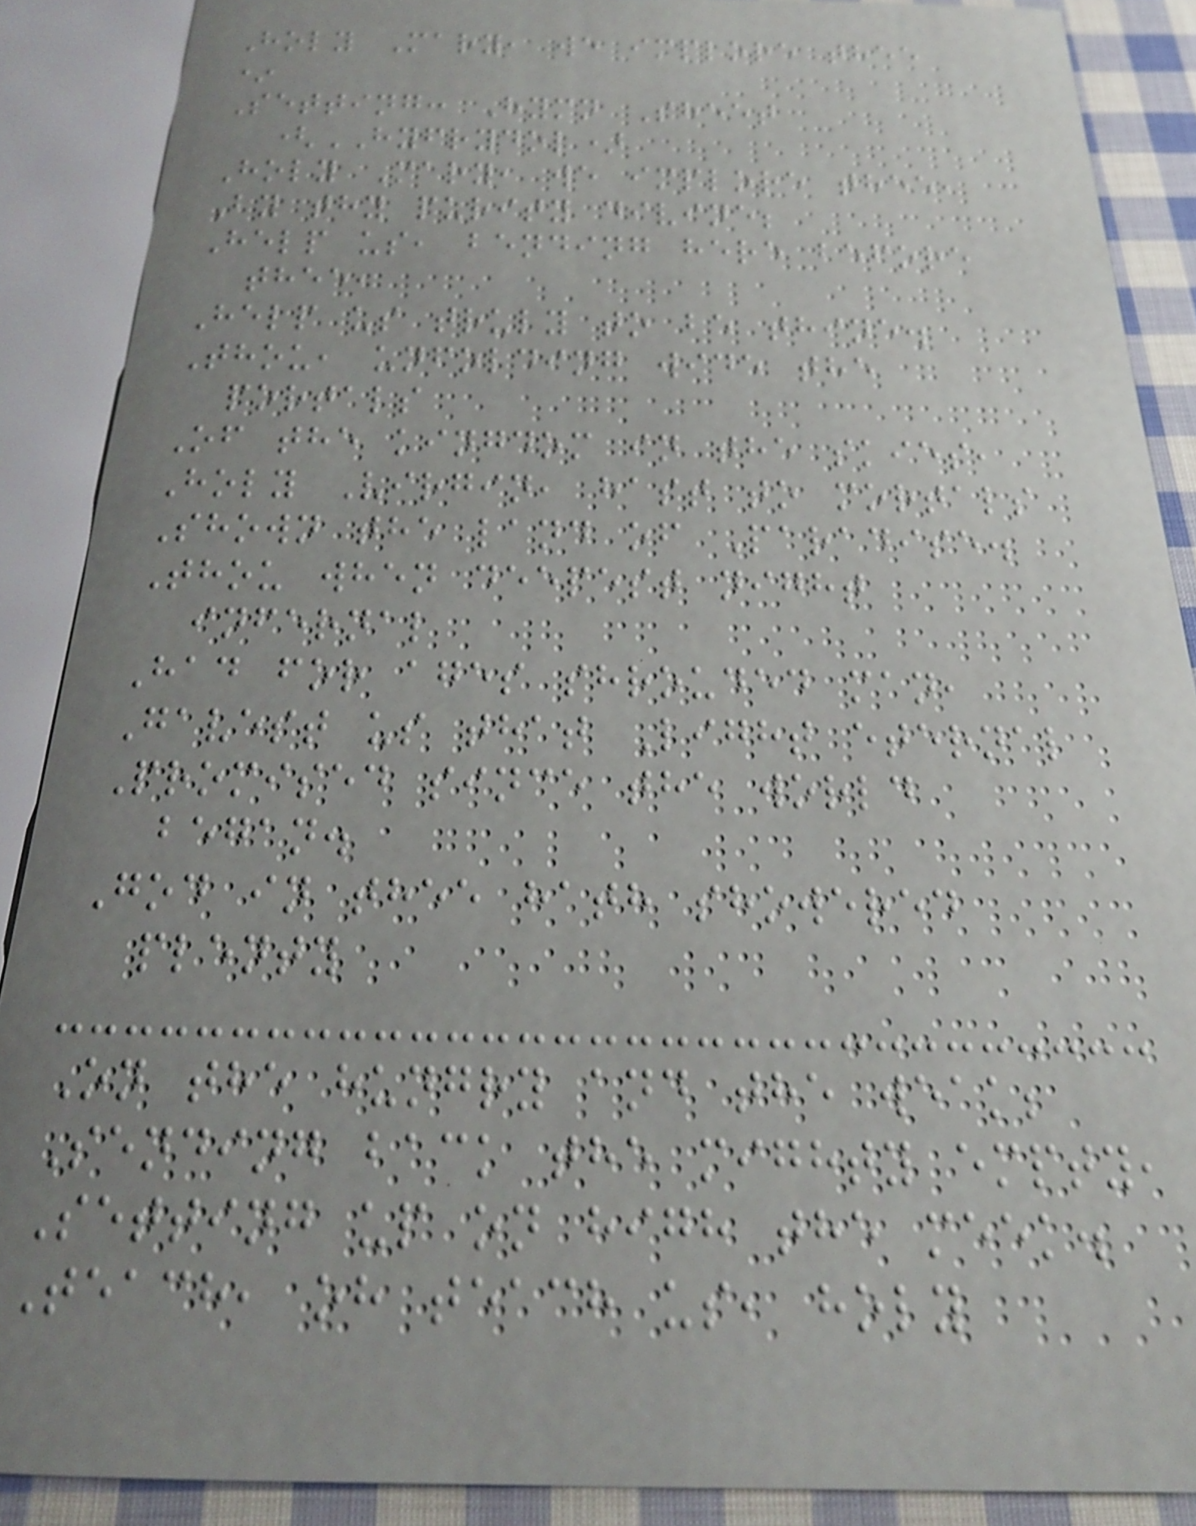Holy Mary, we implore thee
*
Setting: Hymn Sheet
(HYFRYDOL)
Holy Mary, we implore thee,
By thy purity divine;
Help us, bending here before
thee,
Help us truly to be thine.
Thou, unfolding wide the
portals
Of the kingdom in the skies,
Holy Virgin, hast to mortals
Shown the land of Paradise.
Thou when deepest night
infernal
Had for ages shrouded man,
Gavest us that Light eternal
Promised since the world
began.
God in thee hath showered
plenty
On the hungry and the weak;
Sending back the mighty empty,
Setting up on high the meek.
Teach, oh teach us, holy
